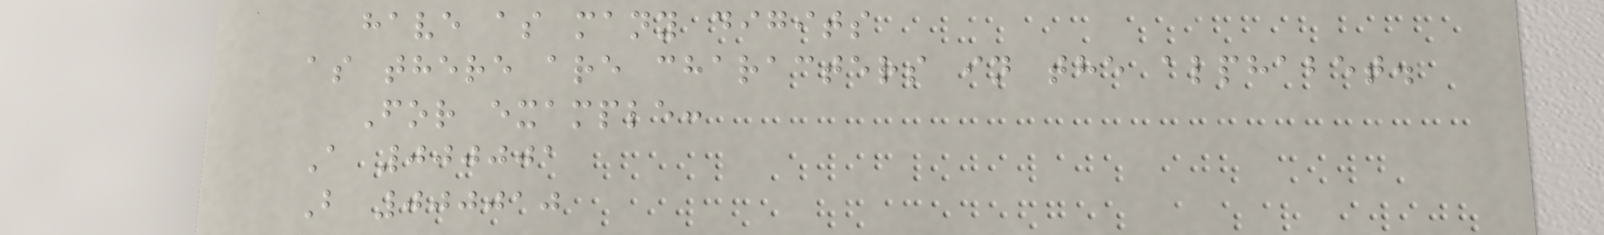have as many digits
as there are characters in the alphabet.
For example:
A 000001
B 000010
